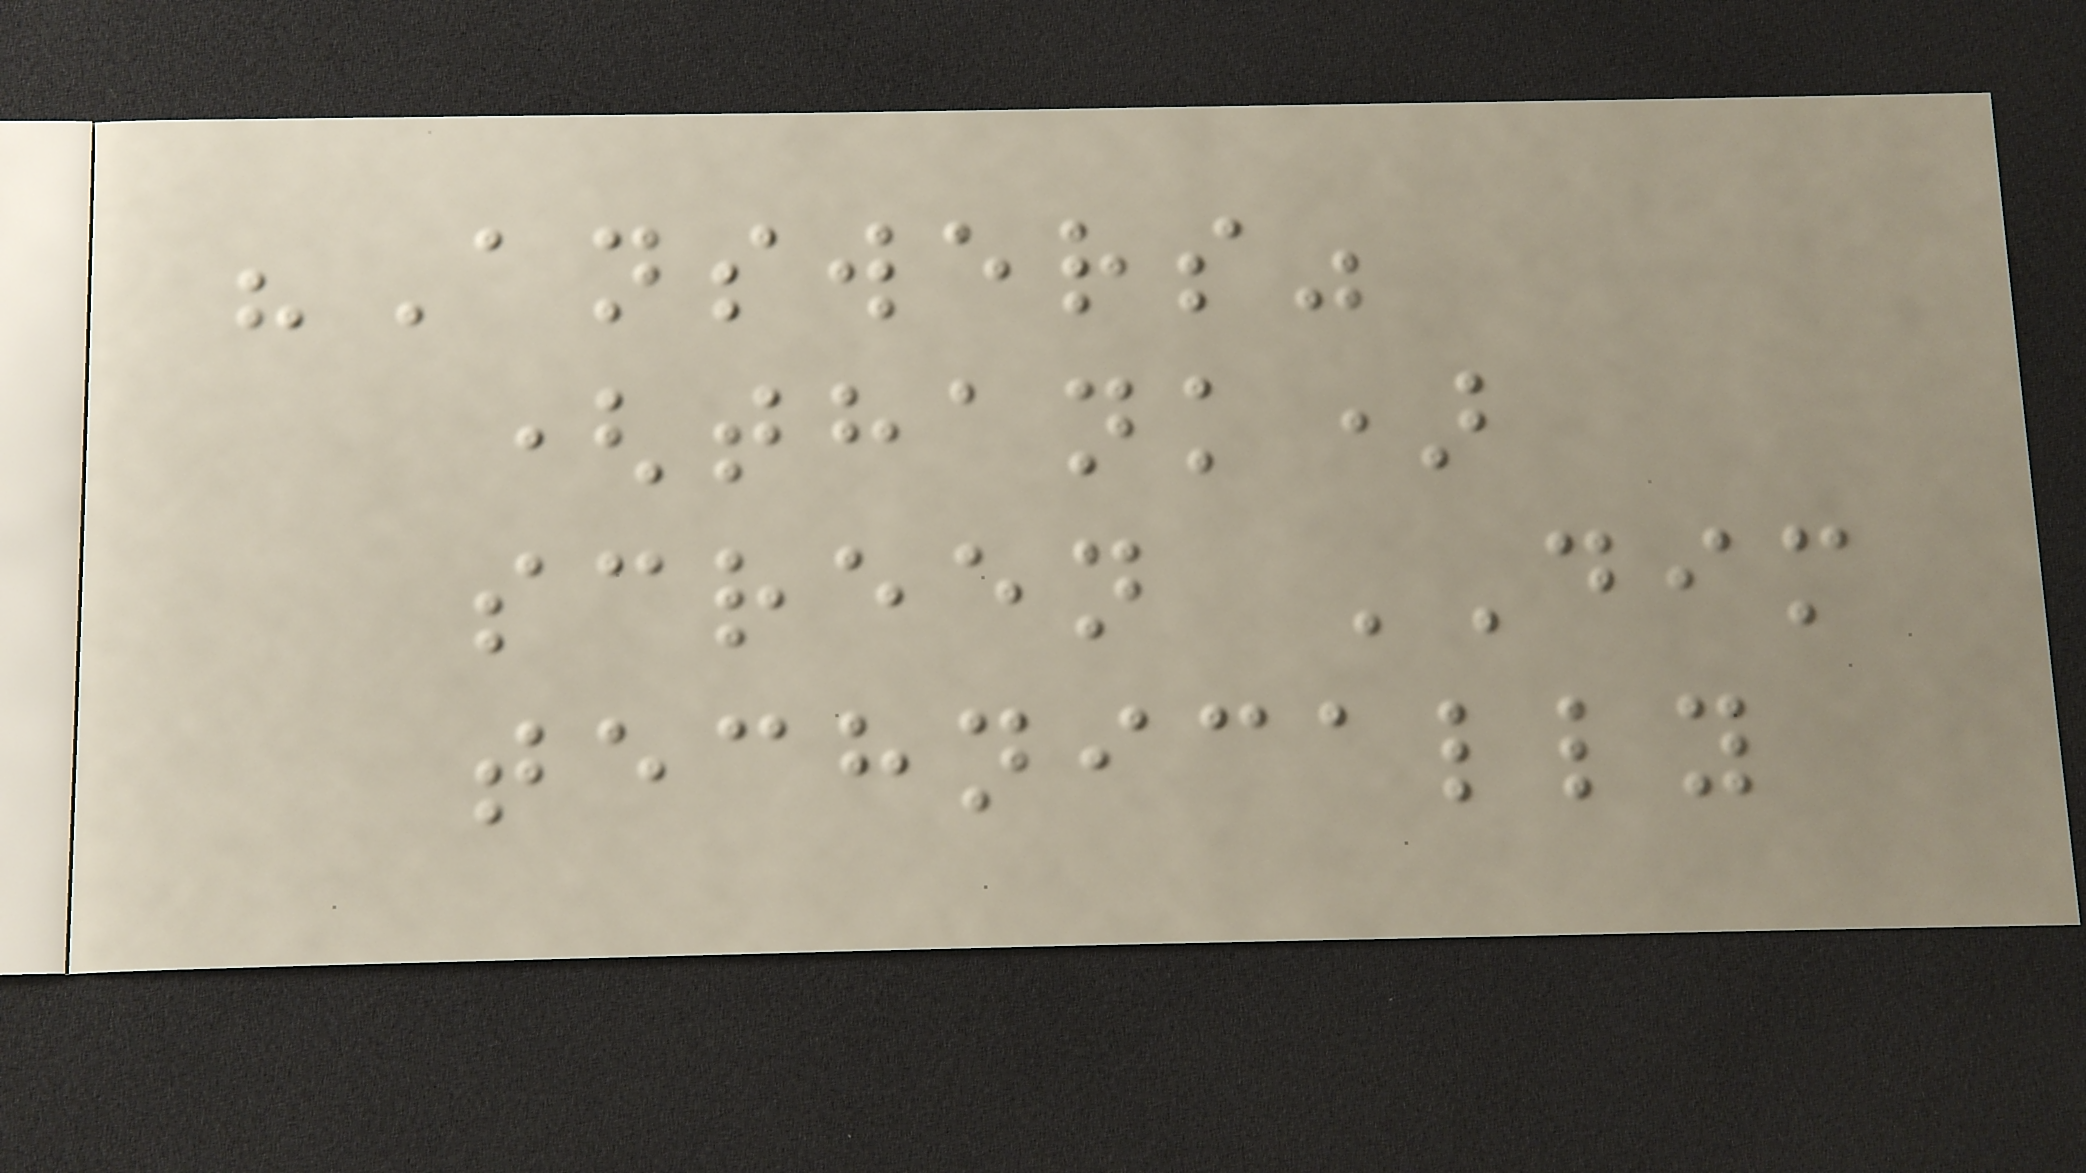"Answers"
(thank)
screen DIM
technically
